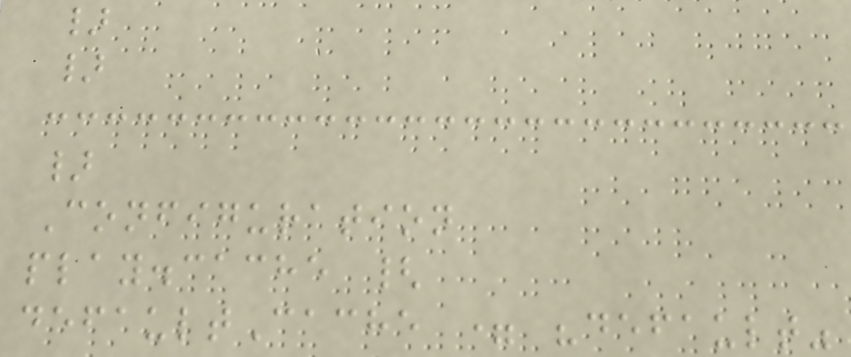}
}
}
Configuration
play.cache {
defaultCache = "default"
